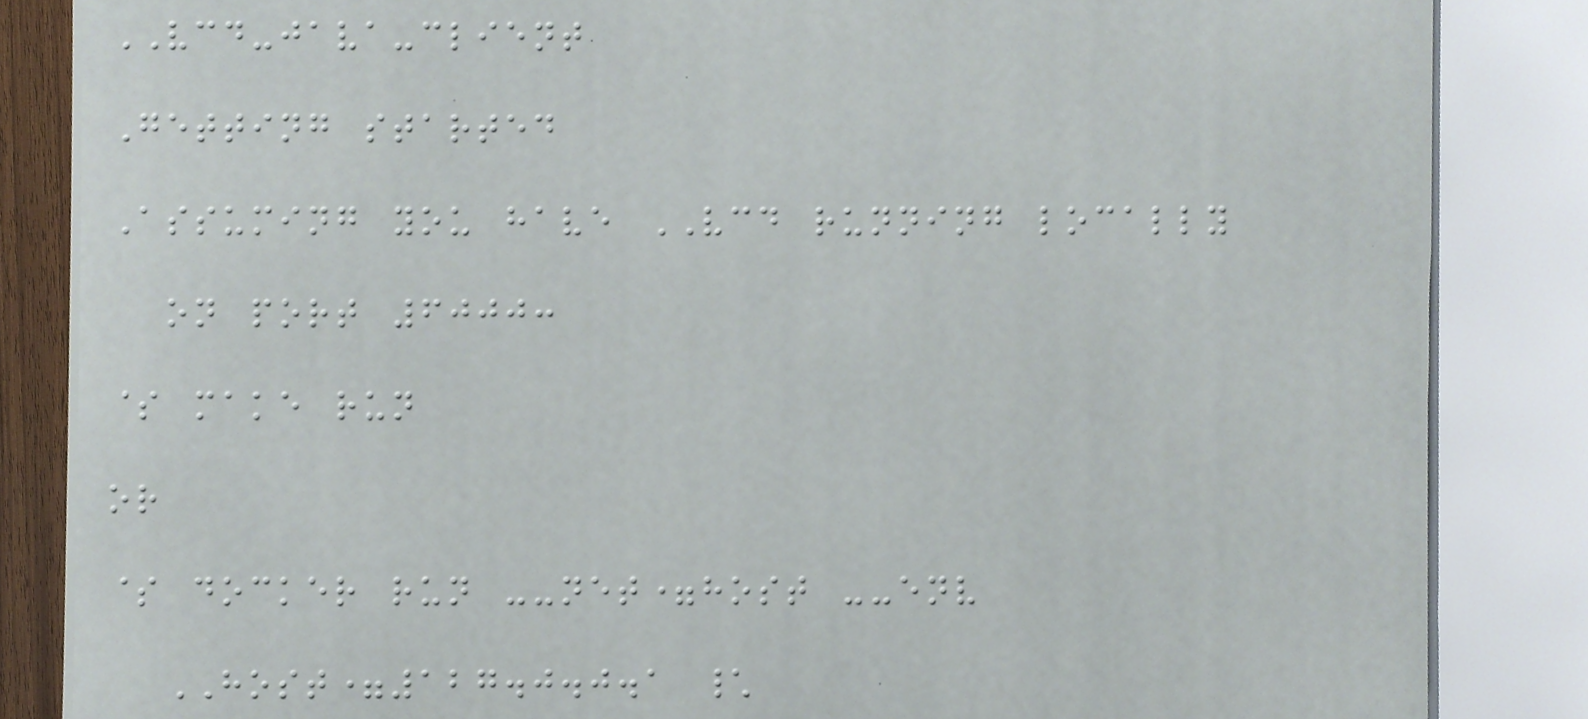VCD-java-client
Getting started
Assuming you have VCD running locally
on port 6000:
$ make run
or
$ docker run --net=host --env
HOST=127.0.0.1 \
